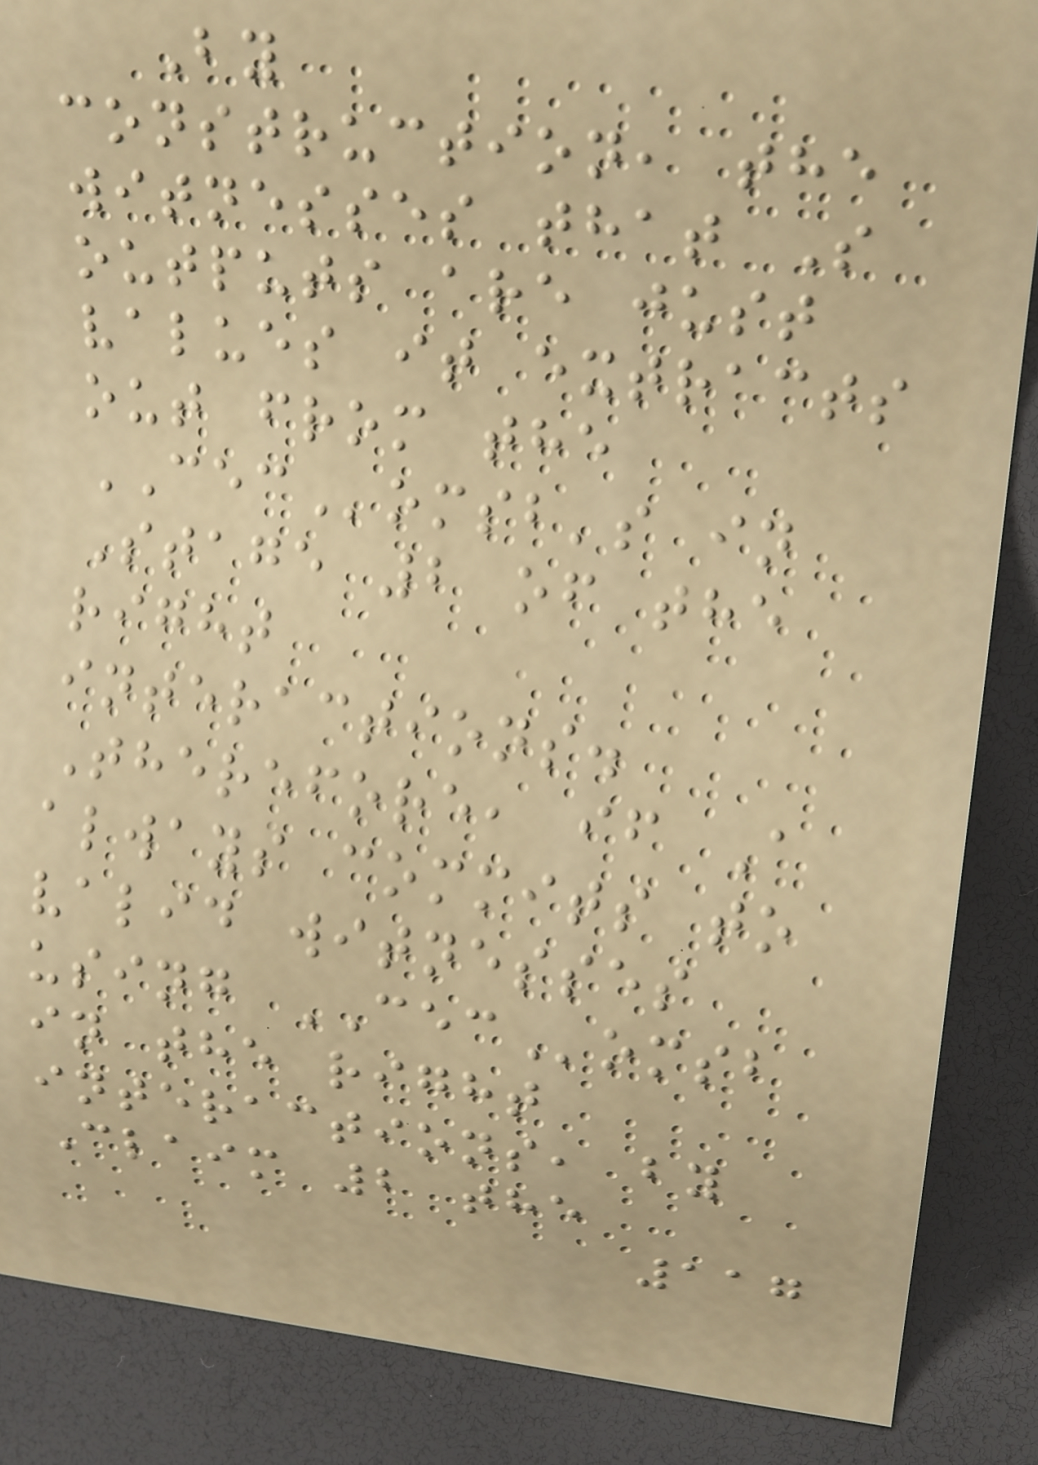By
construction, the
witnesses that S
outputs are just
values it extracts
out from the
CEComsb's in
Stage 2 of the
right
interactions.
Therefore, if A
always commits to
valid witnesses
using CEComsb
in the right
interactions, by
Claim 2 the
117
